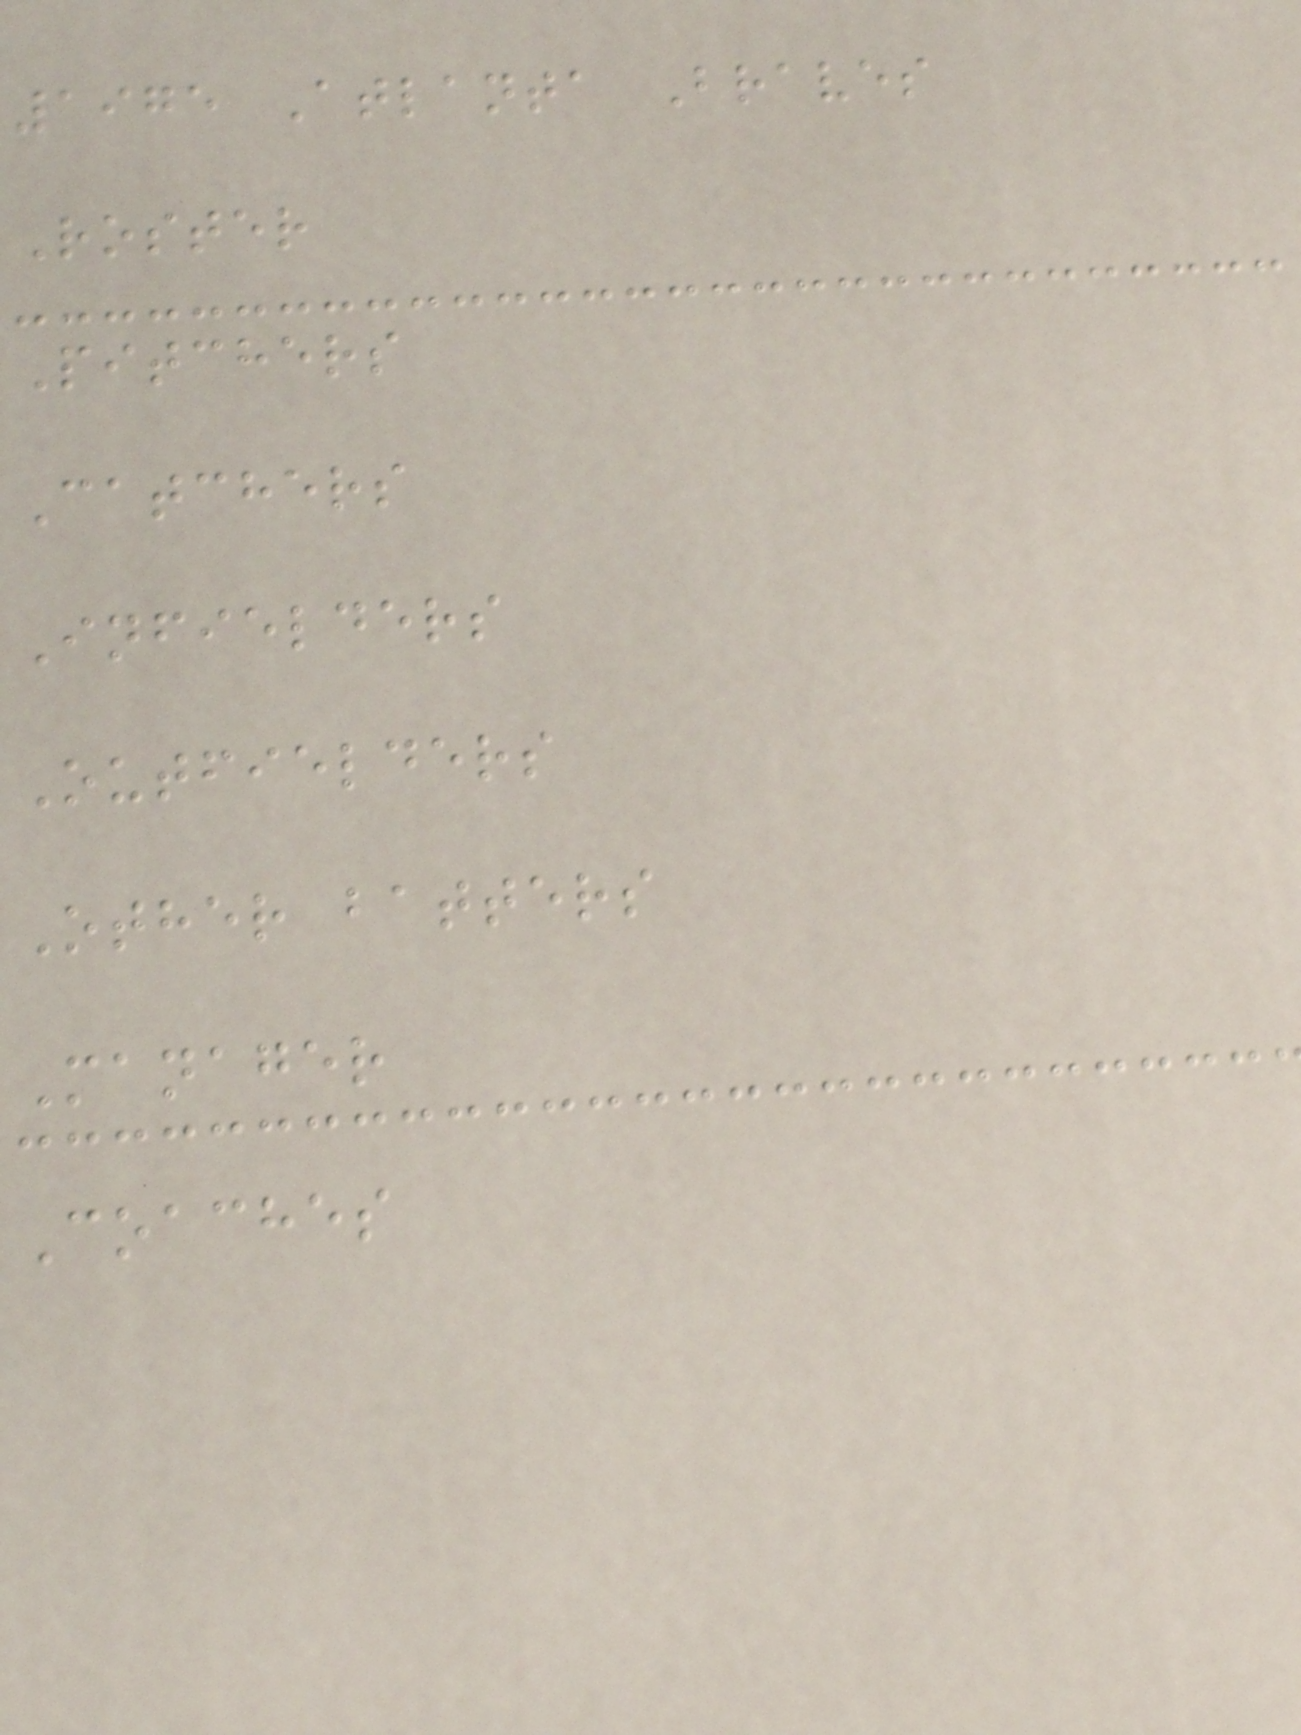1975 Atlanta Braves
Roster
Pitchers
Catchers
Infielders
Outfielders
Other batters
Manager
Coaches
